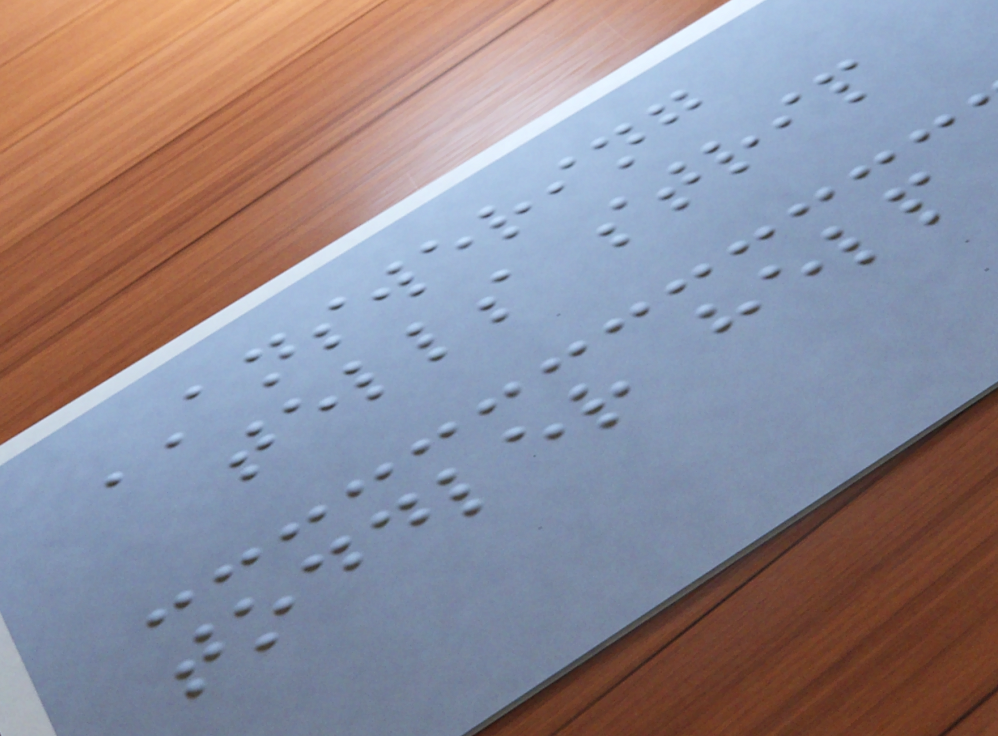ANSWERING
tells strip
toddler help
